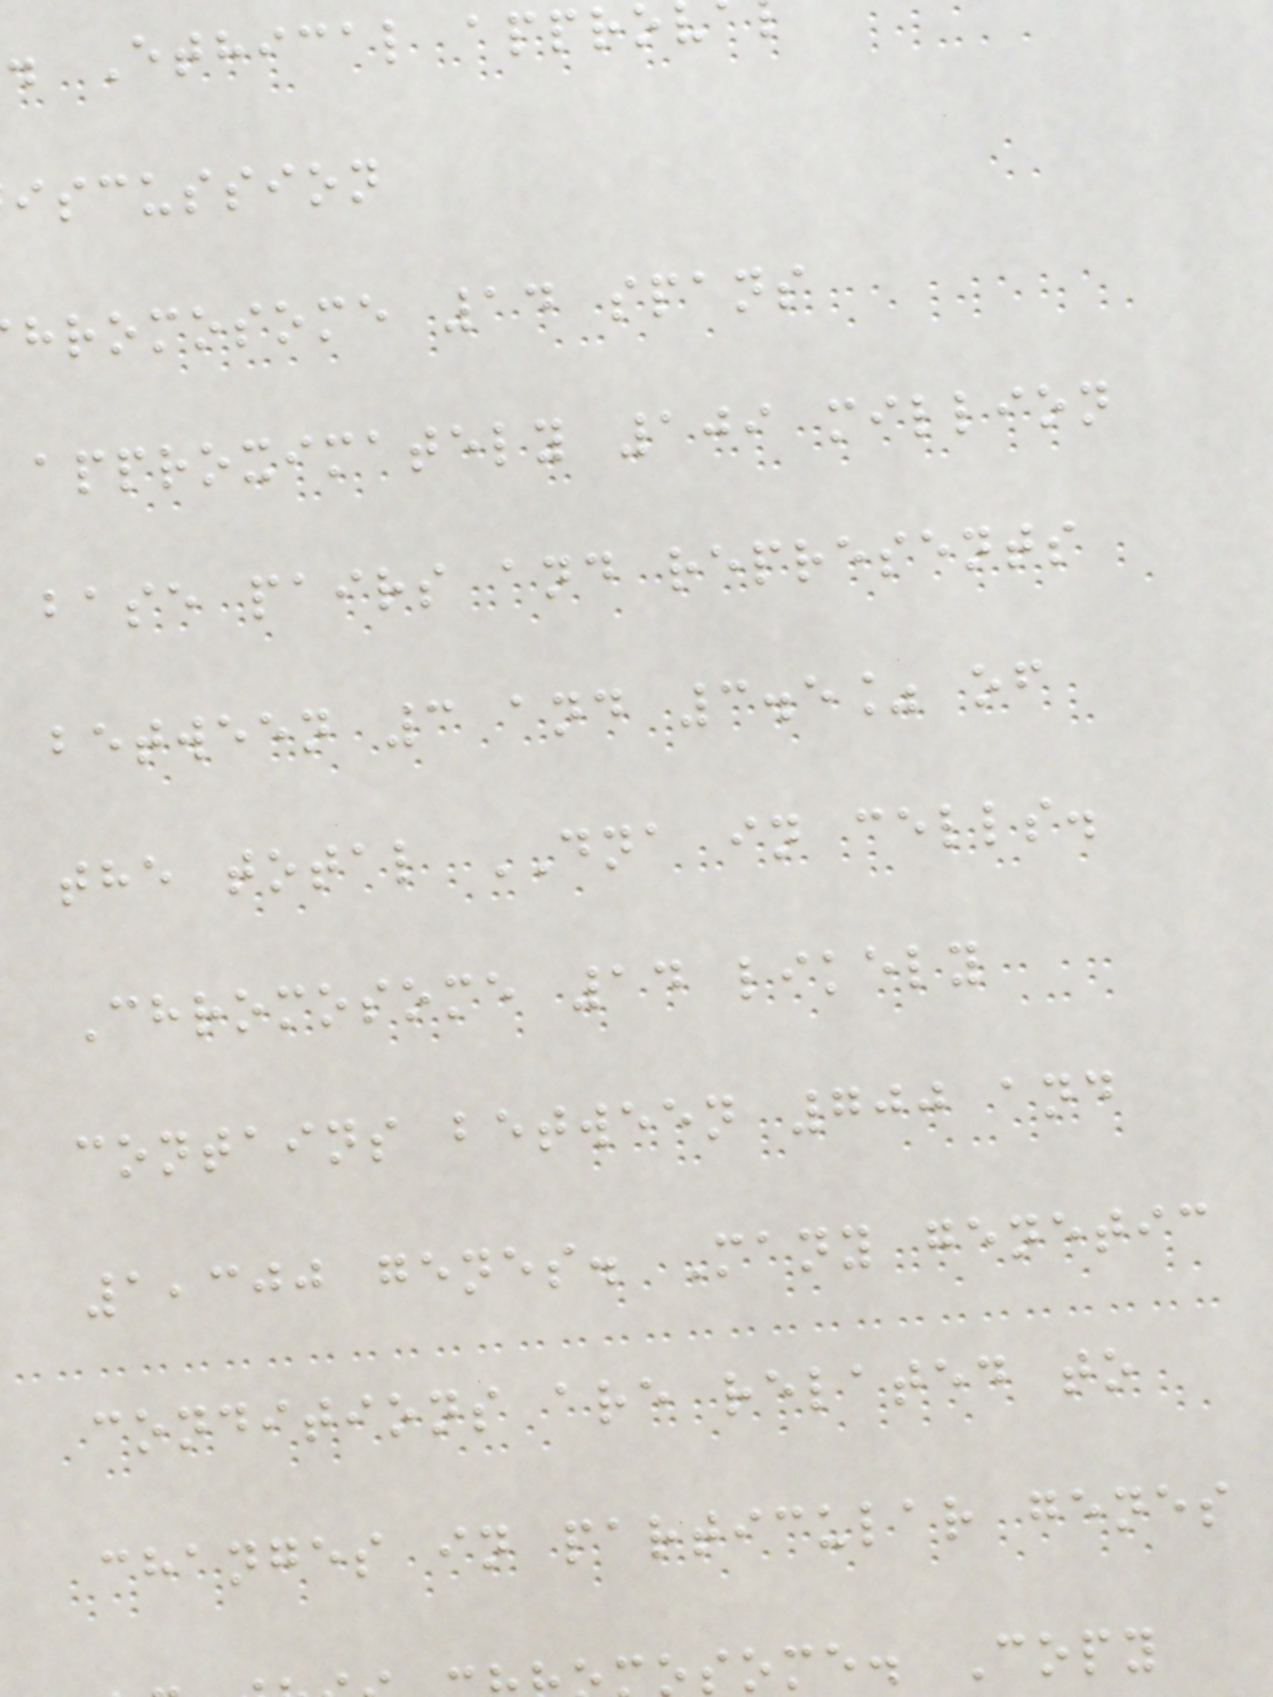. Ethical appro
iscussion
hromosome 14 spans
approximately 109 million
base pairs and represents
between 3 and 3.5% of
the total DNA in cells.
Chromosome 14 likely
contains between 700 and
1,300 genes. Many genetic
conditions are related to
changes in particular genes
some. Copy
